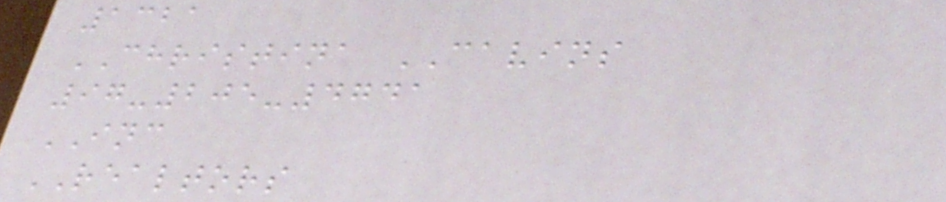1321
CHRISTINA CAVINS
97-205-4741
INC
REALTORS
